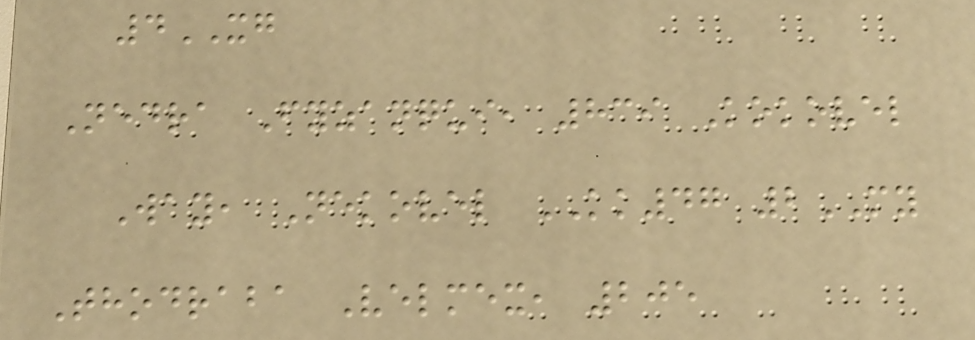4XG
Nedra Fyzanqui, 839 Kokovel
Way, Nekovel KK47 2MY
Thodraba Velmex, 205
